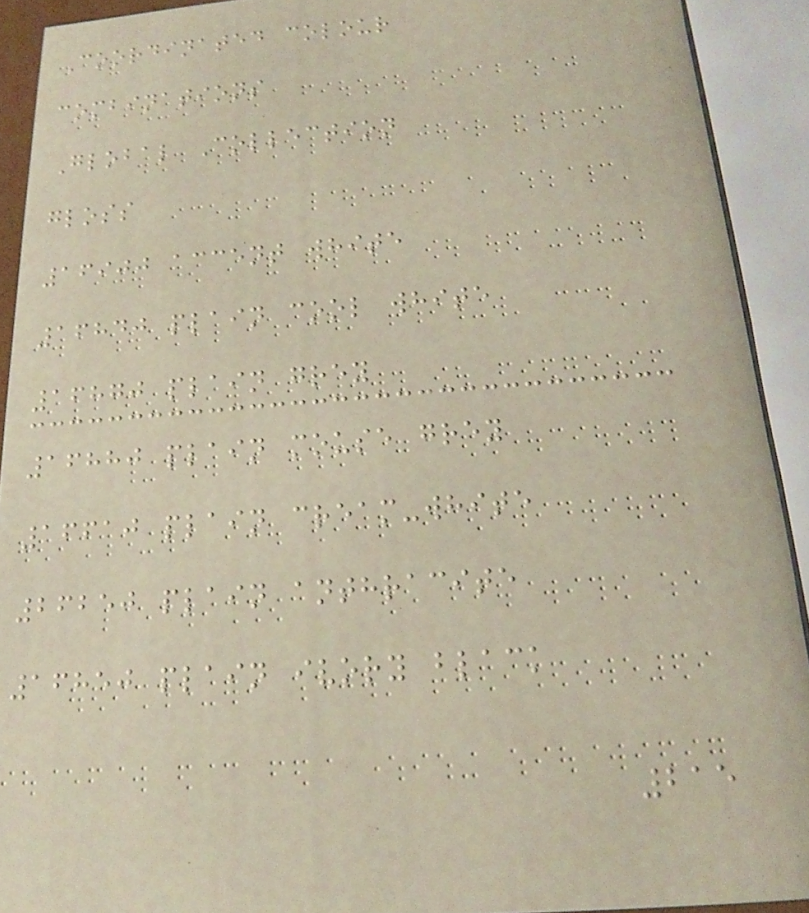Coordinated colour
combinations
Global Collection
gloss
16900 accent white
16840 plain cool white
16870 plain grey
16880 plain mouse grey
16610 plain cream-white
26250 plain anthracite
16850 plain ivory black
215
